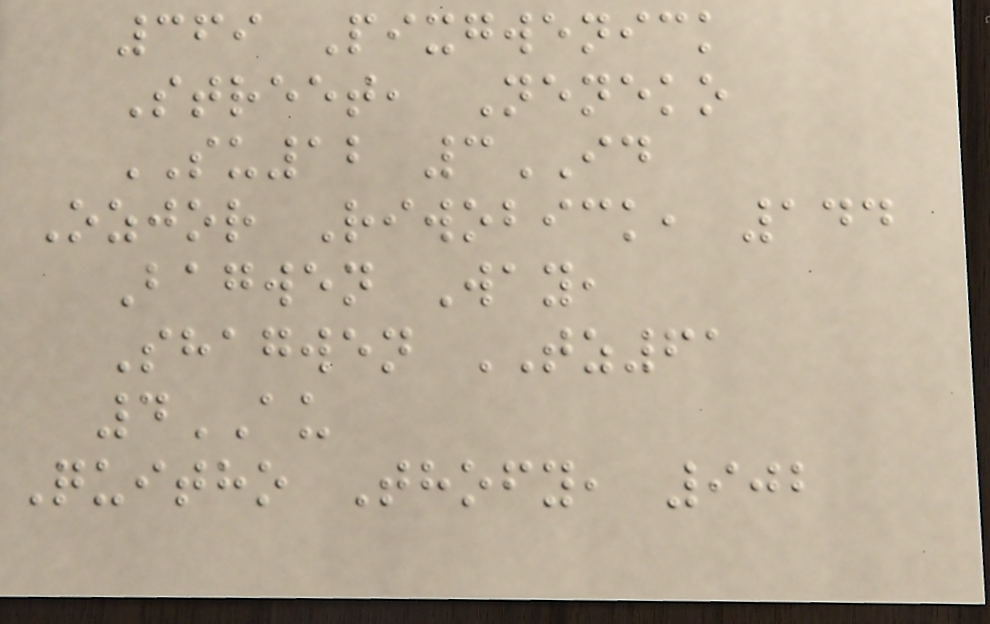369 Pixgwenick
Street, Neneko
SU12 3ID
Ozjor Riwobick, 144
Bagwen Way,
Shagwen TZ61
4AU
Quitho Thofy, 902
